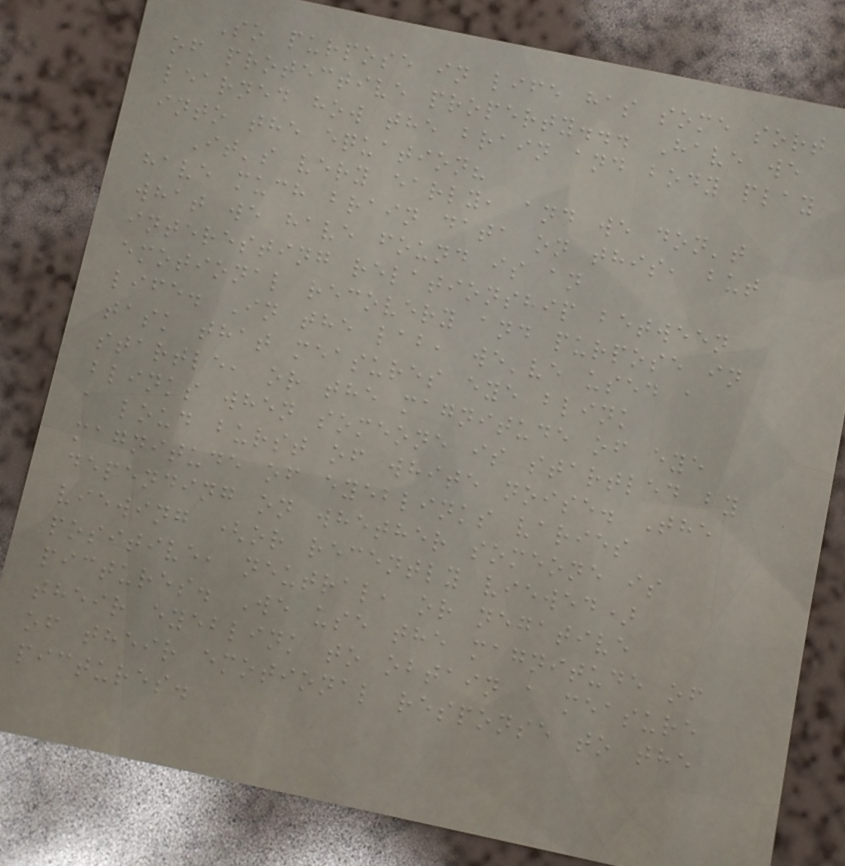So purpose in life has some sort
of protective property... Have we
learned how the brain and body play
into the equation?
It's very early, and we don't
have much brain data on this, but
what we have found is an
interesting relationship between
emotional recovery and purpose in
life. In the lab, we've used a
task that measures eye blink
startle, or the magnitude of eye
blinks when someone is startled by
a loud burst of white noise. The
magnitude of eyeblinks varies
depending on whether someone is
viewing (or recently viewed)
positive, neutral, or negative
pictures. We use the magnitude of
their eyeblink to obtain a measure
of their emotional response to the
pictures.
